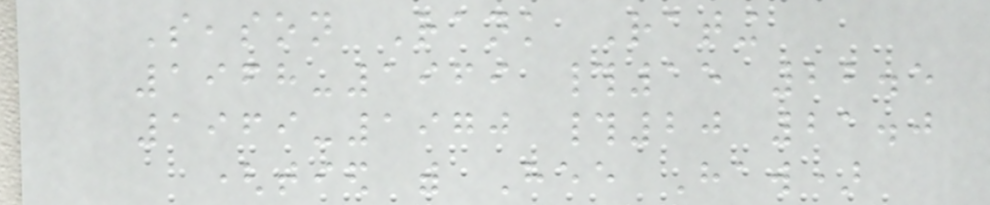Season Rank Rating
1968-1969 #15 22.5
1969-1970 #20 21.0
(tied with Hee Haw)
